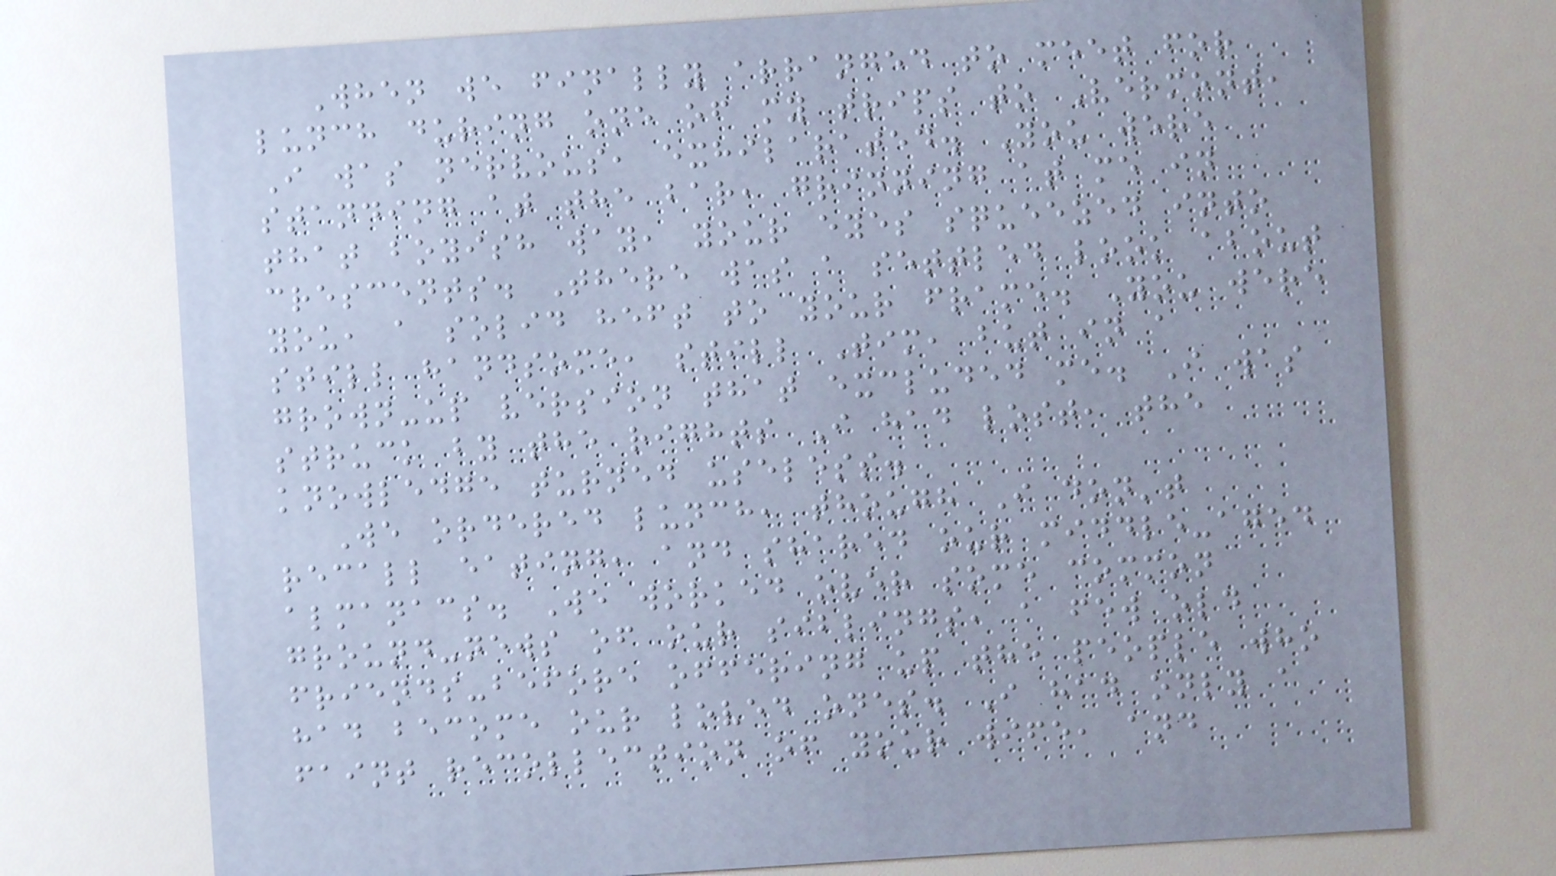When we finally arranged to meet for
lunch during one of my trips to Vermont,
I was nervous, exhilarated. You were
standing at the bar, grinning at me in
that boyish way, your eyes squeezed into
crescents. There was a settled look about
you, a solid heft to your frame. You were
still handsome, still Tim, but in a
grown-up version that excluded me. I was
struck by the rights I had lost, the
knowledge turned useless.
We ordered lunch, though I don't
recall eating, and shared our middle-aged
almanacs. We worked over some common
ground-news of our siblings, a few old
friends-before offering up the people who
had become our loved ones. I had only a
faint recollection of your wife, and
